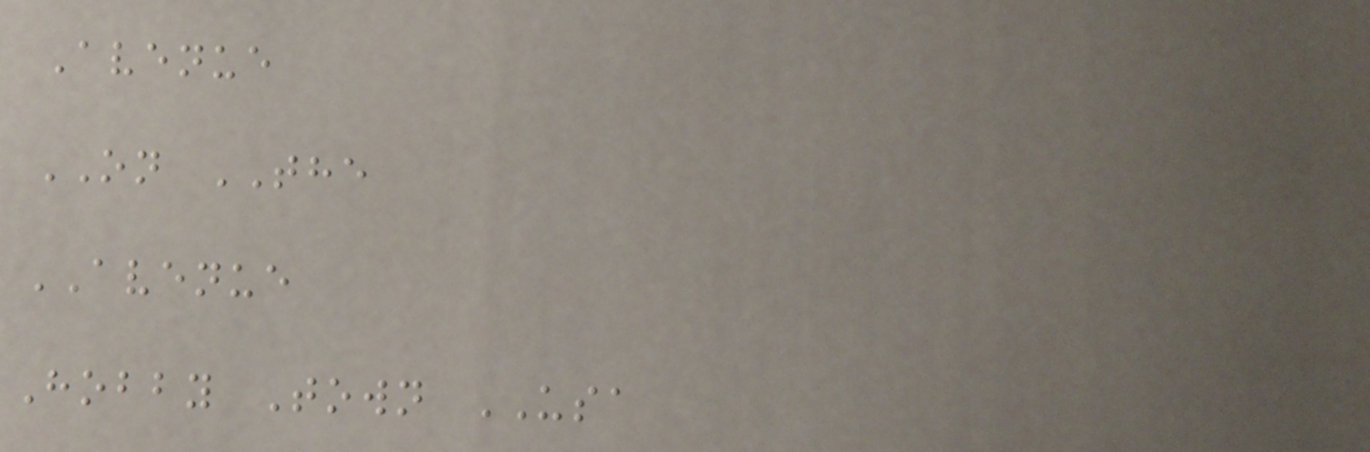Avenue
ON THE
AVENUE
Hobby Town USA
